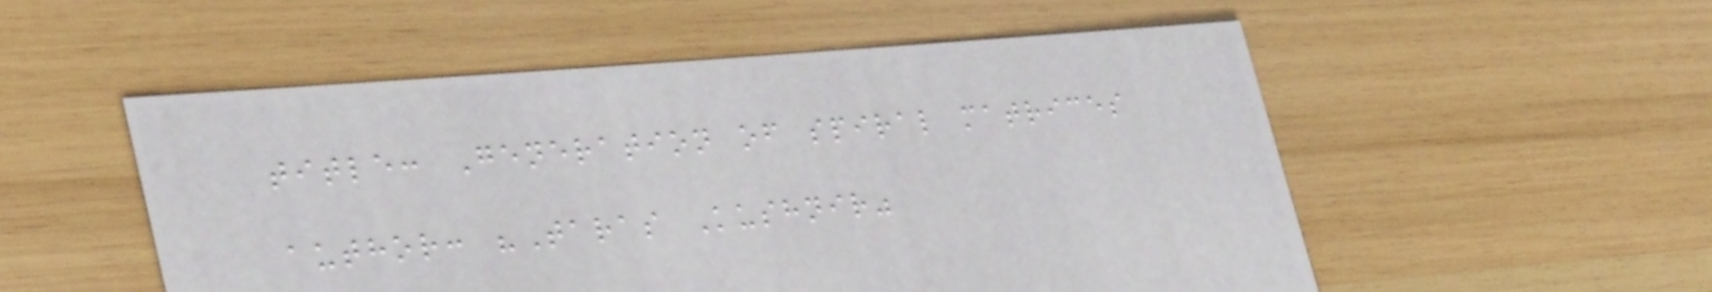title: Generation of spiral matrices
author: "Taras Kushnir"
